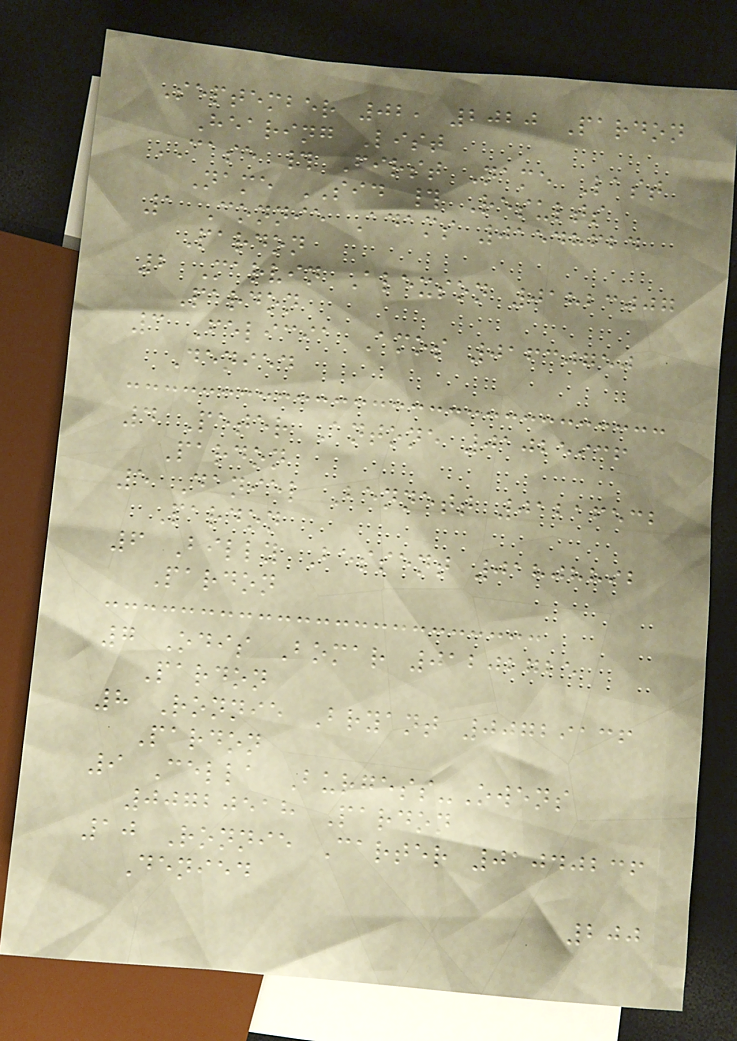September 02, 2020 Pardon
Hearing List
CASE # First Name Last
Name SID # Results
1 Connie Adams 01548624
Pardon
2 Marvin Alexson 01823007
Pardon
3 Felicia Amos 01630750
Denied
4 Peter Antone 01025936
Pardon
5 Daniel Bennett 01216532
Pardon
6 Billy Bessent 01808892
Pardon
7 Odis Bomar 01202725
Pardon
8 Ronnie Bryant 00729136
Pardon
9 Cella Burgess-Owens
00720518 Pardon
10 Ronnie Carter 01040236
Denied
200
